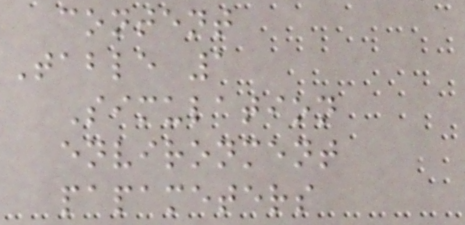content
Table 1
Simulation
environment
papameters
